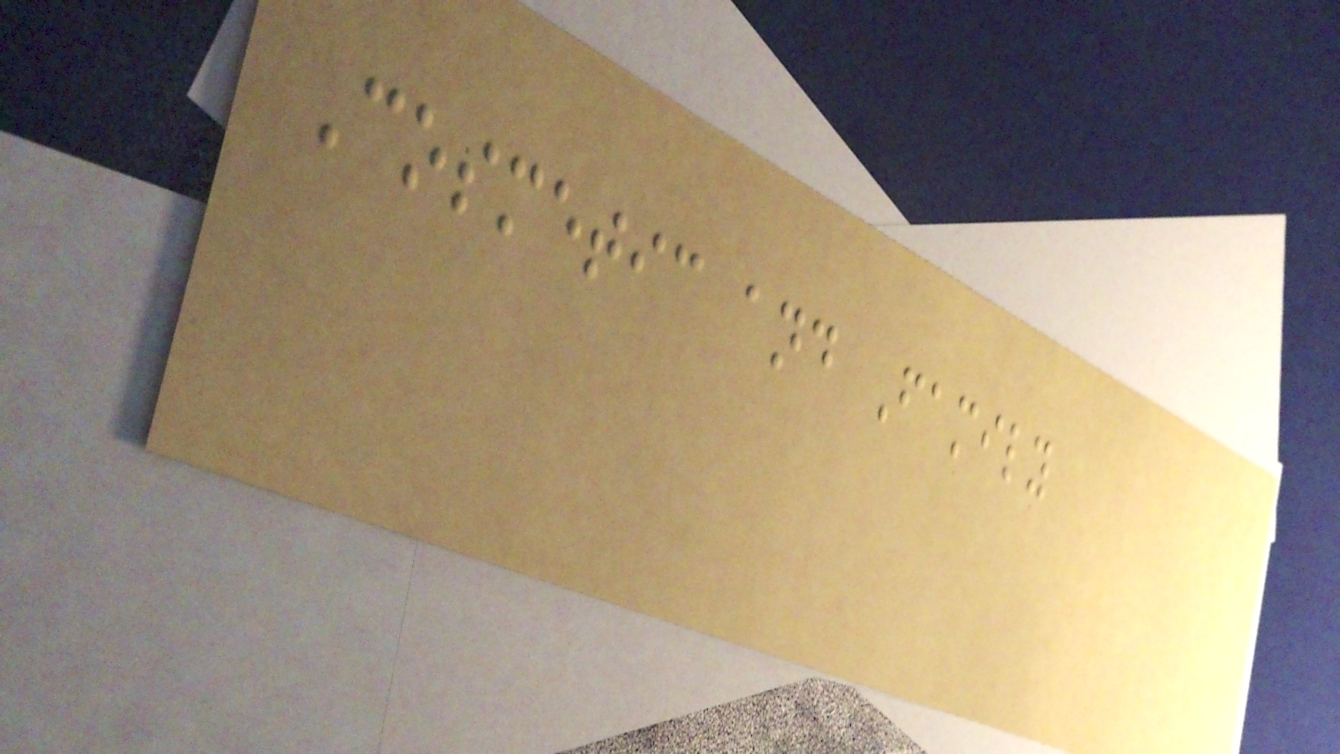Cosmetic and Family
